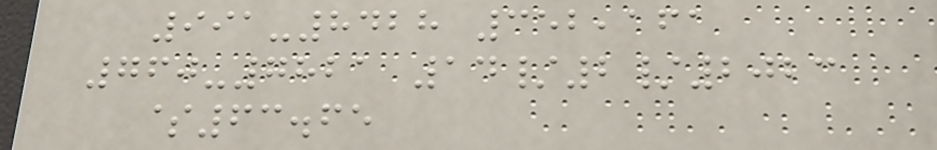991-8428 352,161
760-7821 14/2/2023
$63.65
